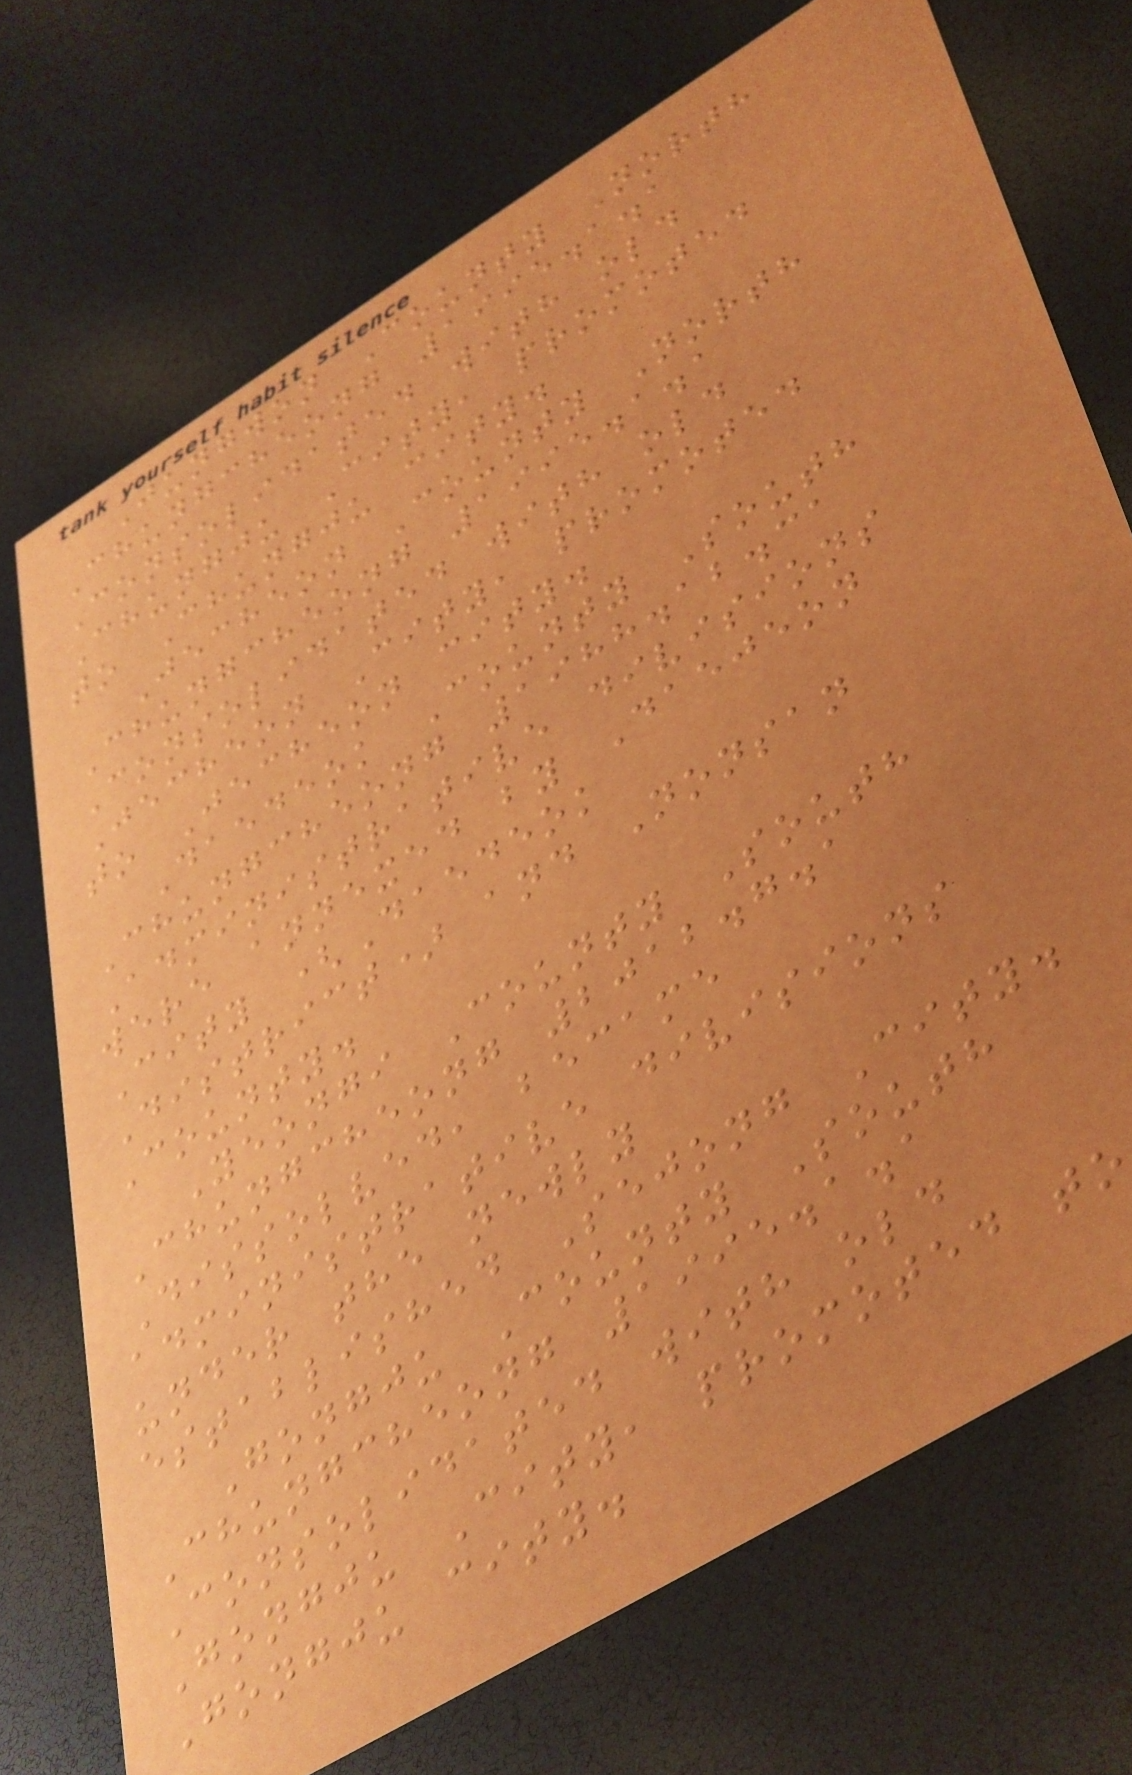Jungwon County North
Chungcheong 1995.1.1
Consolidated with old
Chungju City, promoted
to Chungju city.
Jecheon County North
Chungcheong 1995.1.1
Consolidated with old
Jecheon City, promoted
to Jecheon city.
Daedeok County South
Chungcheong 1988.12.31
Administrative divisions
were annexed by Daejeon
City (Daedeok
District) and Nonsan
County.
Yeongi County South
Chungcheong 2012.7.1
Dissolved, became
administrative divisions
under the newly
established Sejong City.
Gongju County South
Chungcheong 1995.1.1
Consolidated with old
Gongju City, promoted to
Gongju city.
